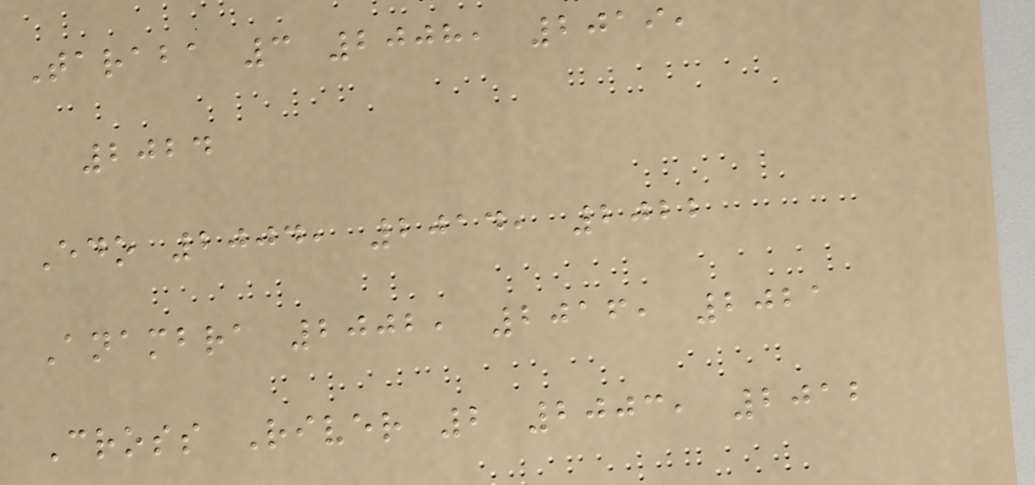Taraba 3 2008, 2019,
2024
Edo 2004, 2014, 2022
Anambra 2002, 2016, 2021
Cross River 2 2003, 2012
